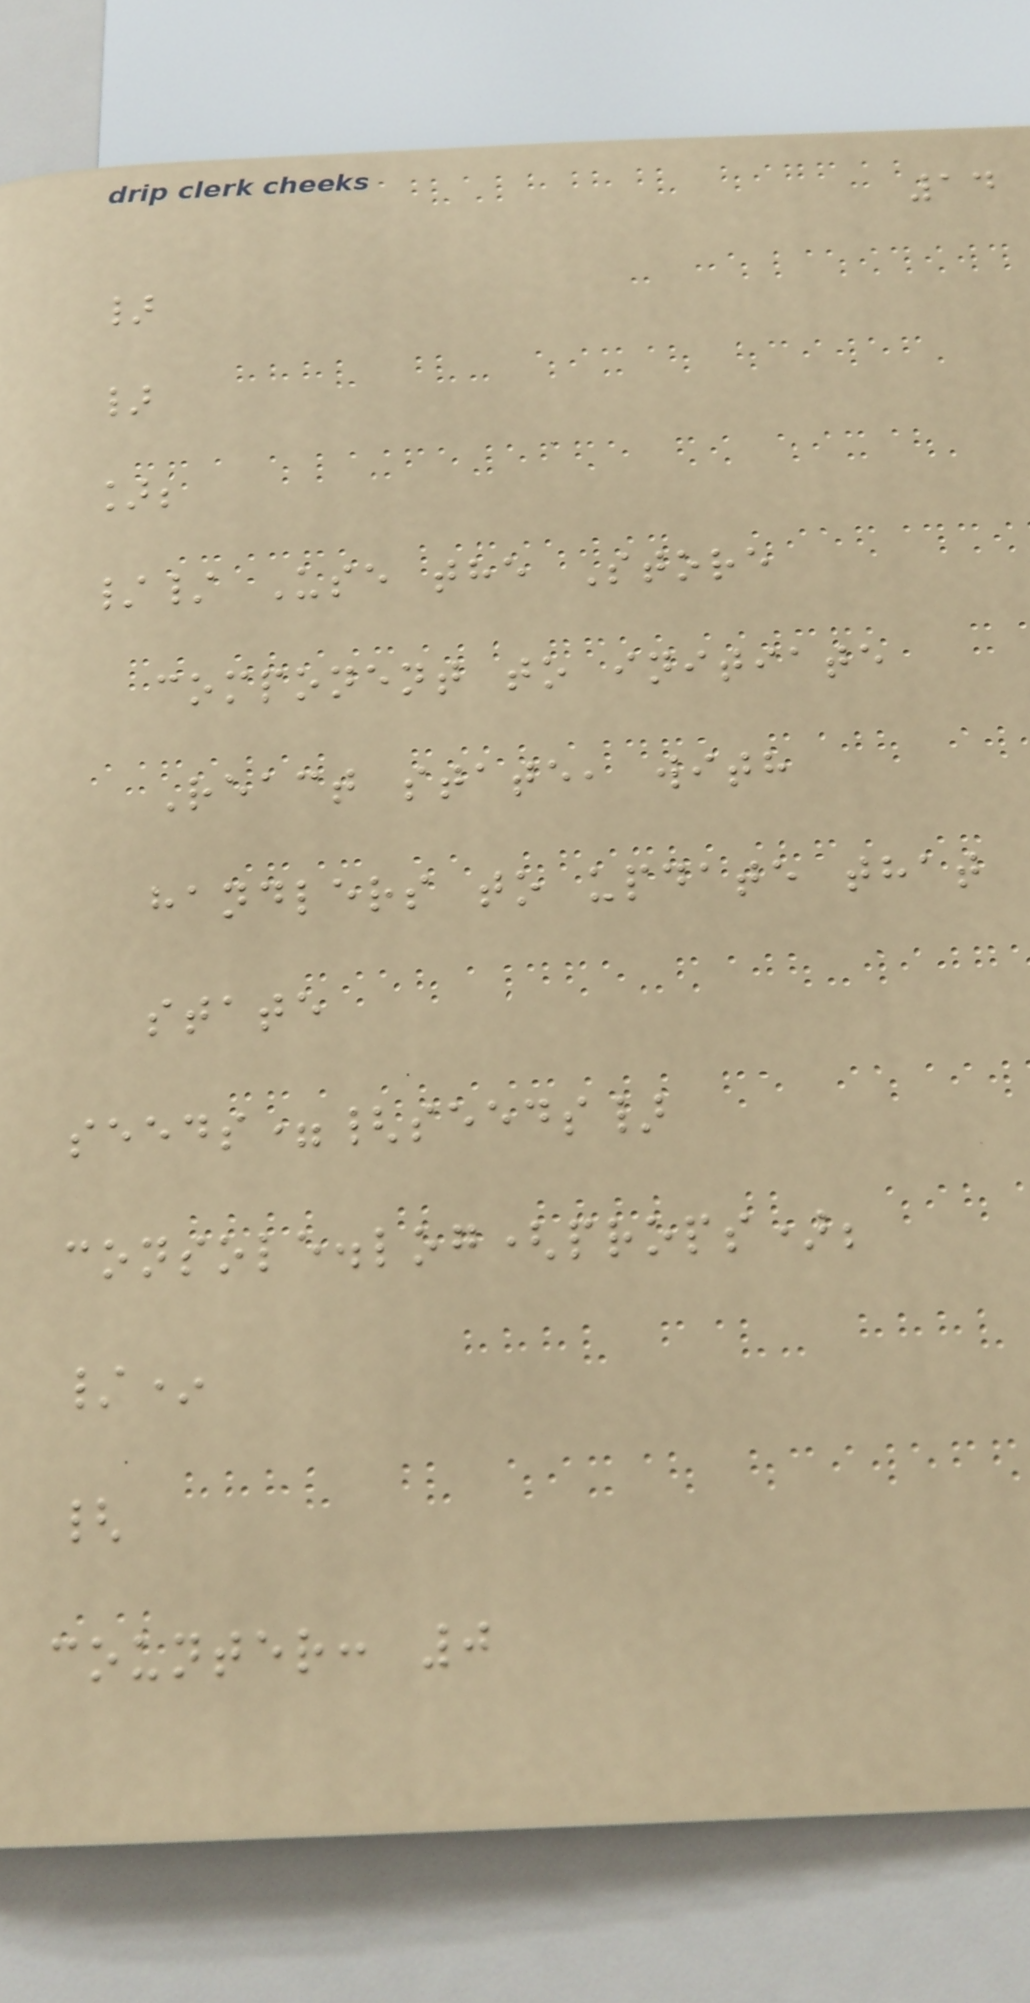14
}
}
];
// Use the Store
component to initiate
React state, with
handlers to update that
state
seeds={seeds}
console.log(props);
/*
{
counter: 0
